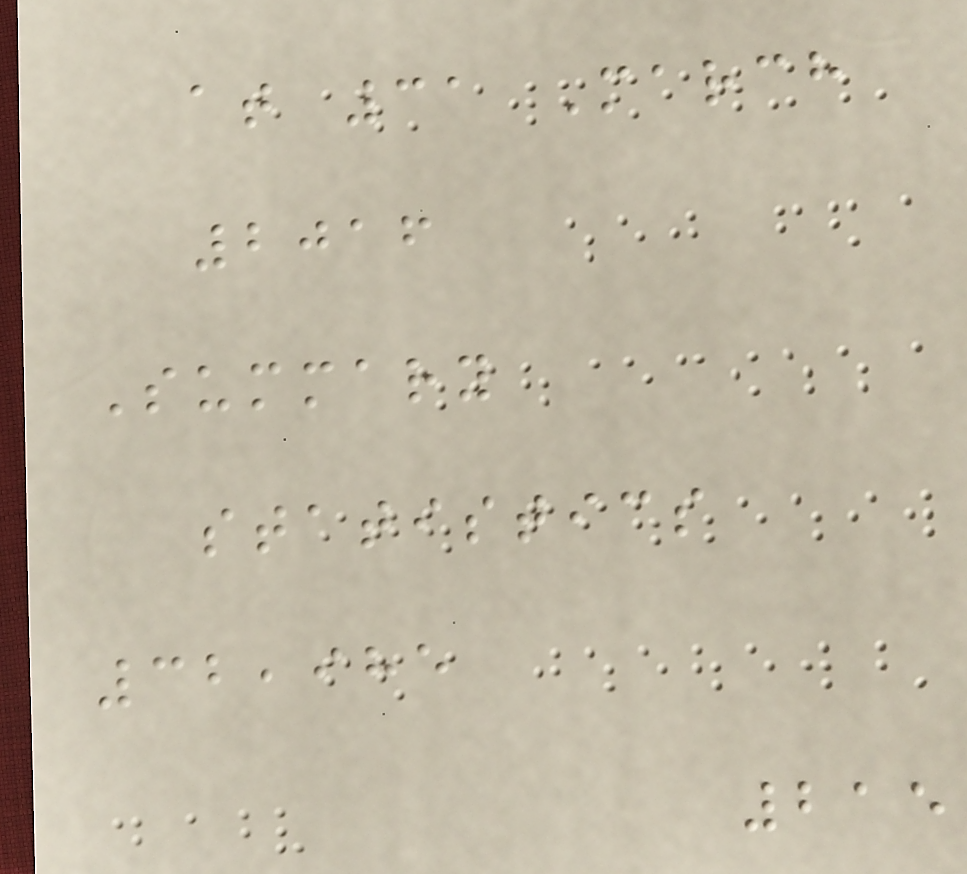at 31 March
2016
Summary
statistics
32,985
215
